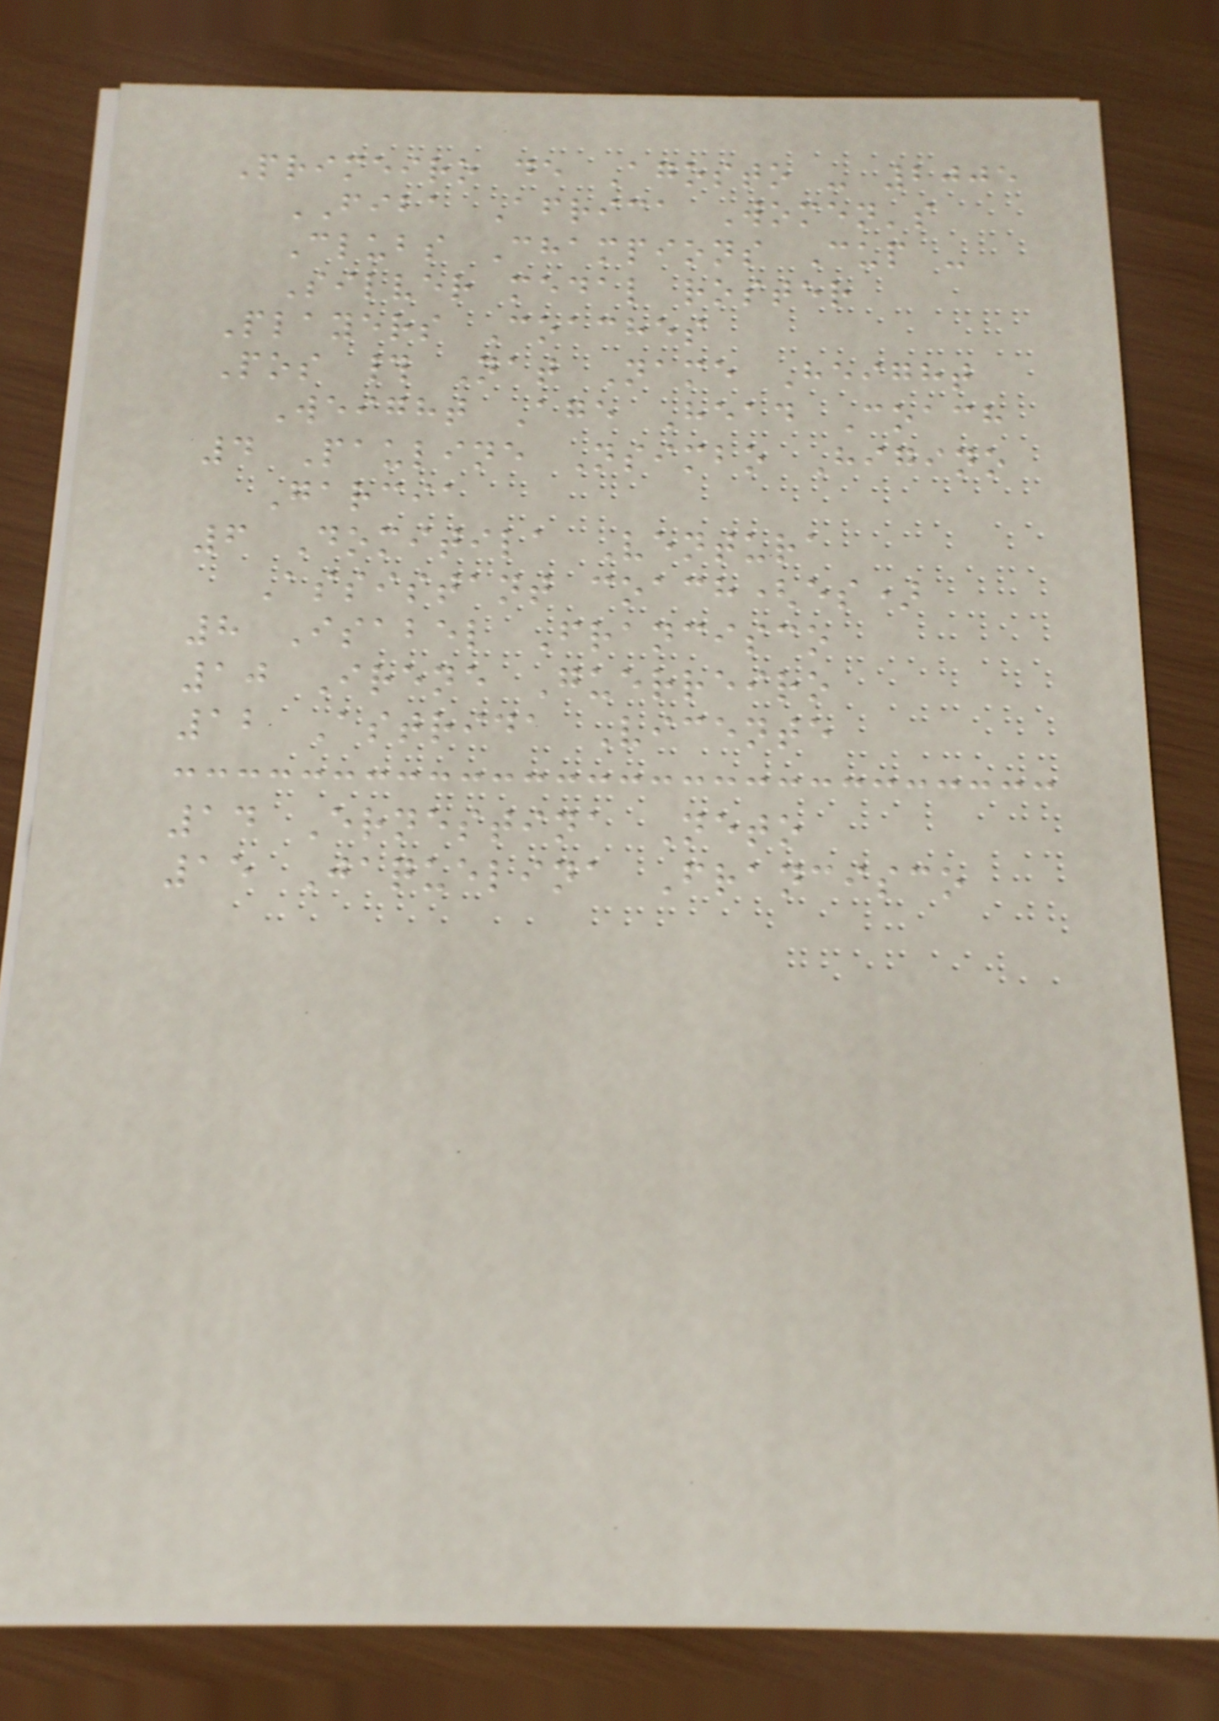Primeiro de Agosto - 2005
FIBA Africa Women's
Clubs Champions Cup -
Silver medal roster
Players Coaches
Pos # Nat Name Height
Weight Age Head Coach
4 Pauline Nsimbo Higino
Garcia
6 Domitila Ventura
Assistant coach(es)
8 Isabel Francisco
10 Irene Guerreiro
12 Astrida Vicente
14 Ernestina Neto
15 Jaquelina Francisco
